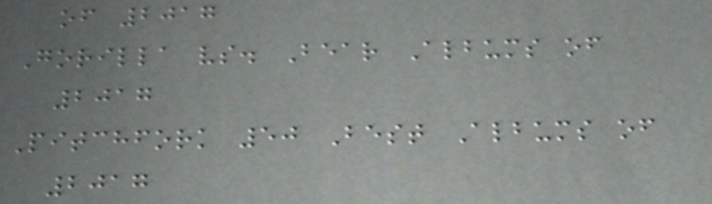of 2017
Gorilla vs. Bear Albums of
2017
Pitchfork 50 Best Albums of
2017
